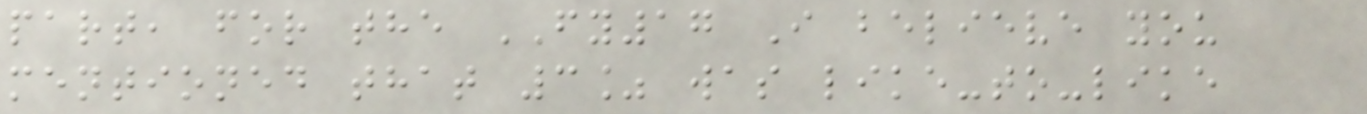part, for the FY17 I believe you
mentioned that 3% was like-to-like
